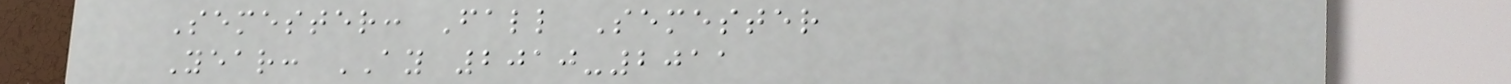Semester: Fall Semester
Year: AY 2010-2011
